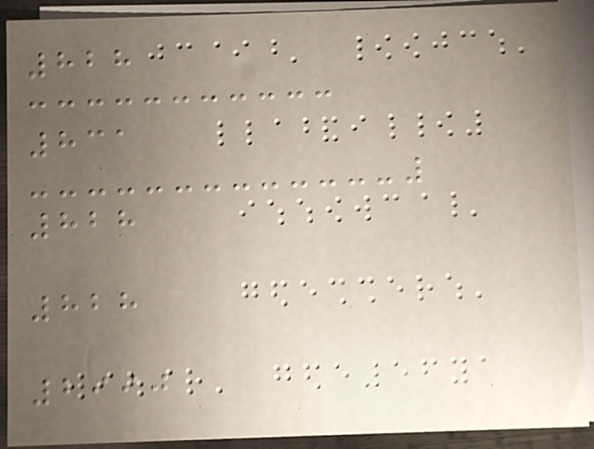828
831
828
828
2990
